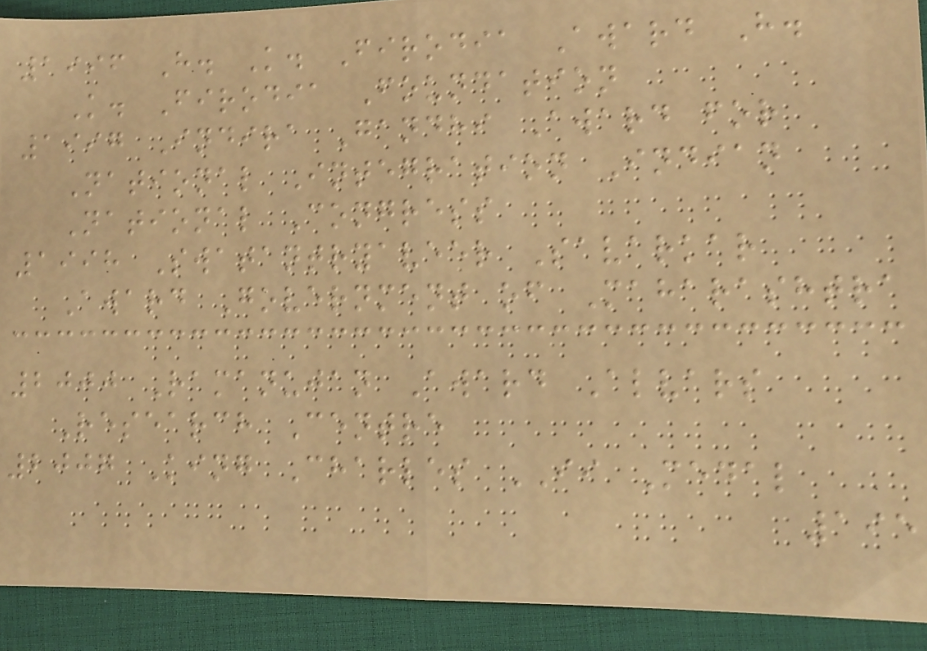1996 H. K. Firodia Award H.
K. Firodia Foundation
1997 Indira Gandhi Award for
National Integration Indian
National Congress
1998 Swatantryaveer Savarkar
Award Government of Maharashtra
2000 Ramanujan Award Alvars
Research Centre
2007 King Charles II Medal
195
